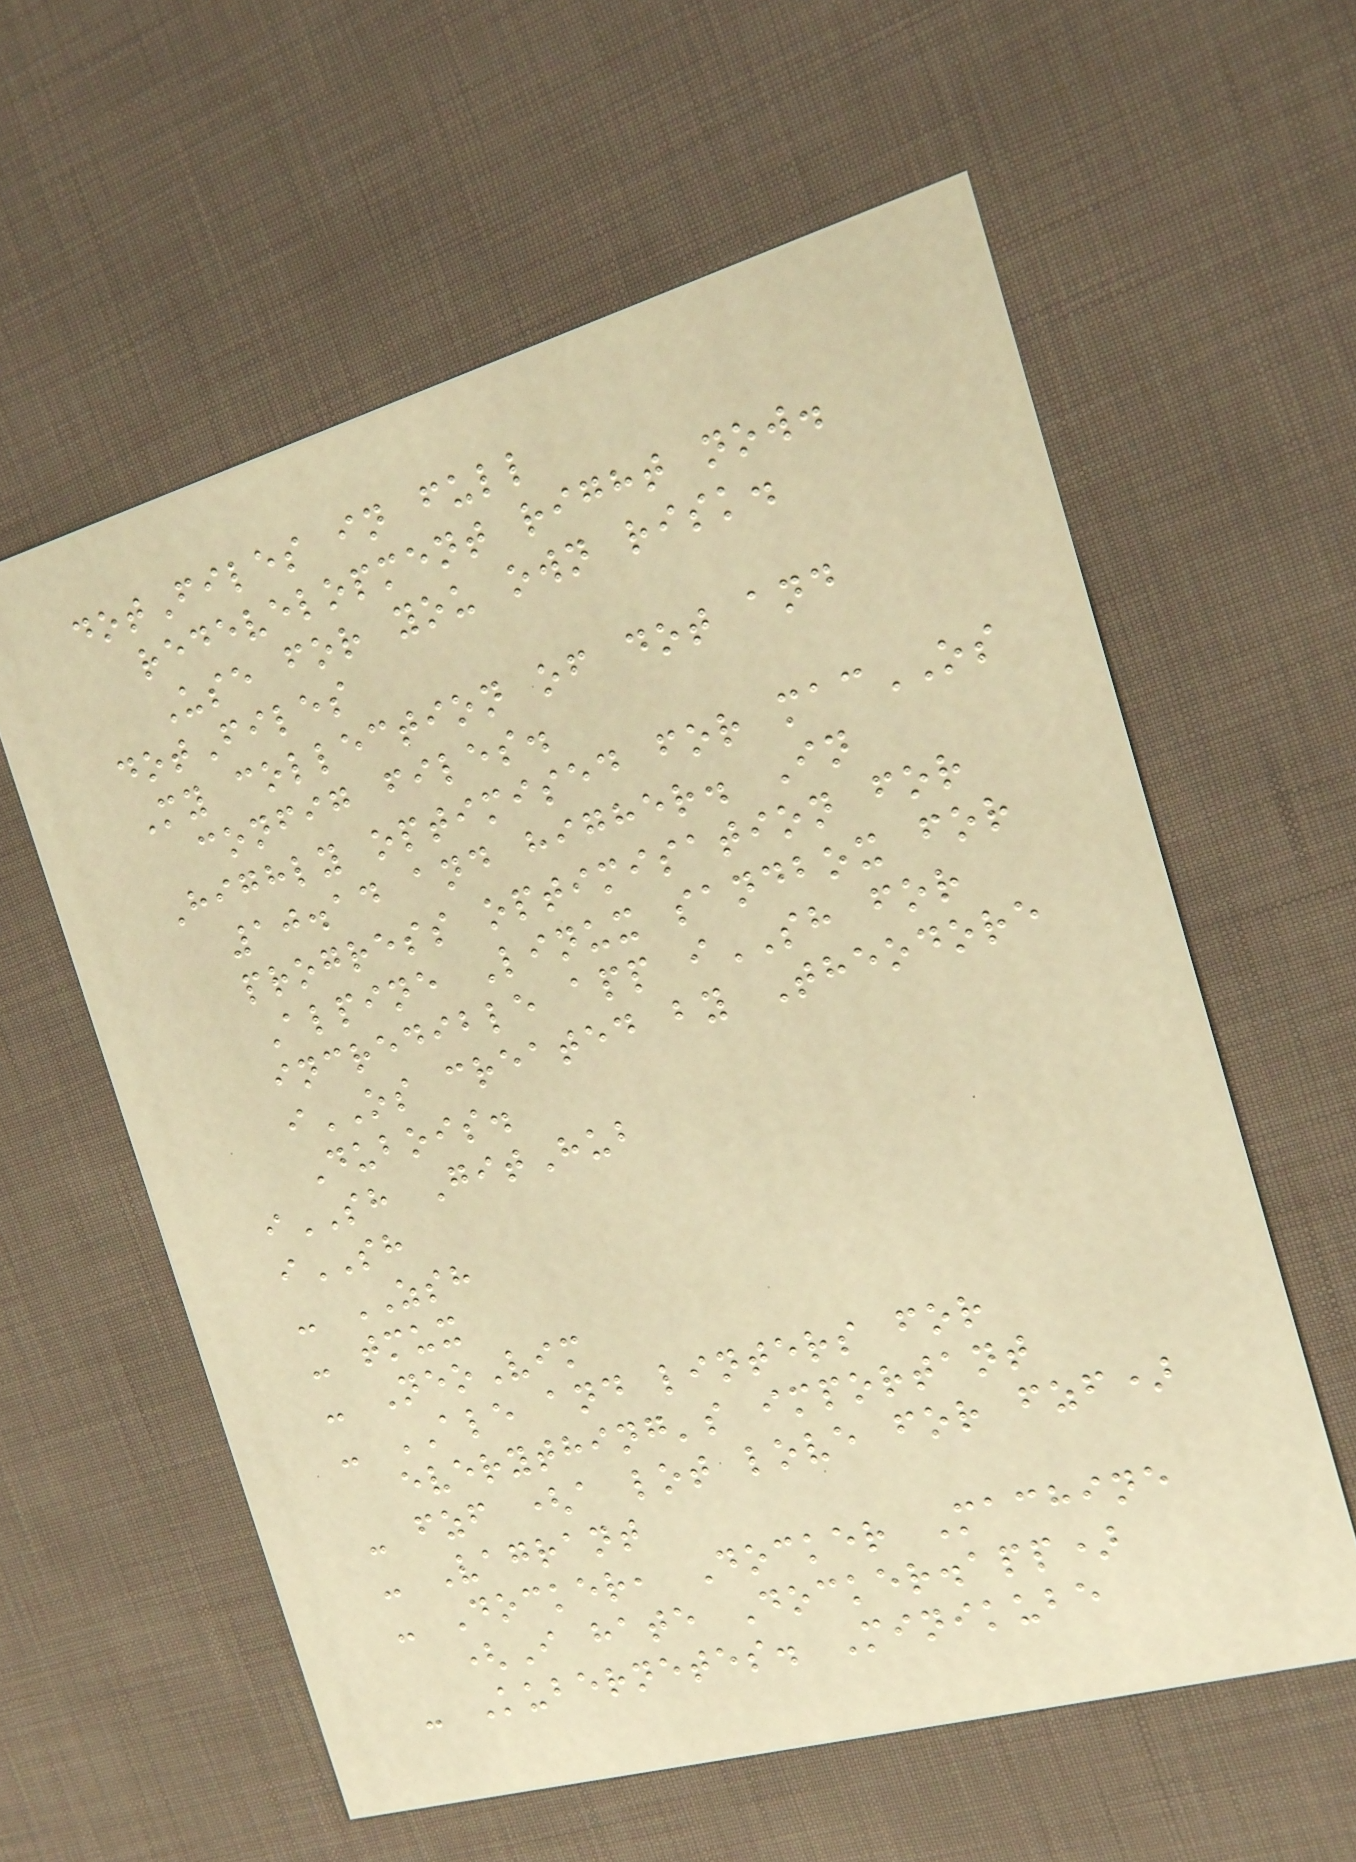dotFiles in full
redevelopment right now.
Use for you own risk.
dotFiles
My collection of dot and
config files.
Highly optimised for macOS
10.14 and higher. In
progress optimisation for
Alpine Linux sandbox for
incredible app iSH for
iOS created by Theodore
Dubois.
iSH GitHub
iSH
- ZSH
- tmux
- NeoVim
- ALE and linters for
everything's important
- fzf (a lot love for fzf)
- Vagrant
- Docker, Docker Machine
(I hate Docker.app)
- Kubernetes. Minikube
